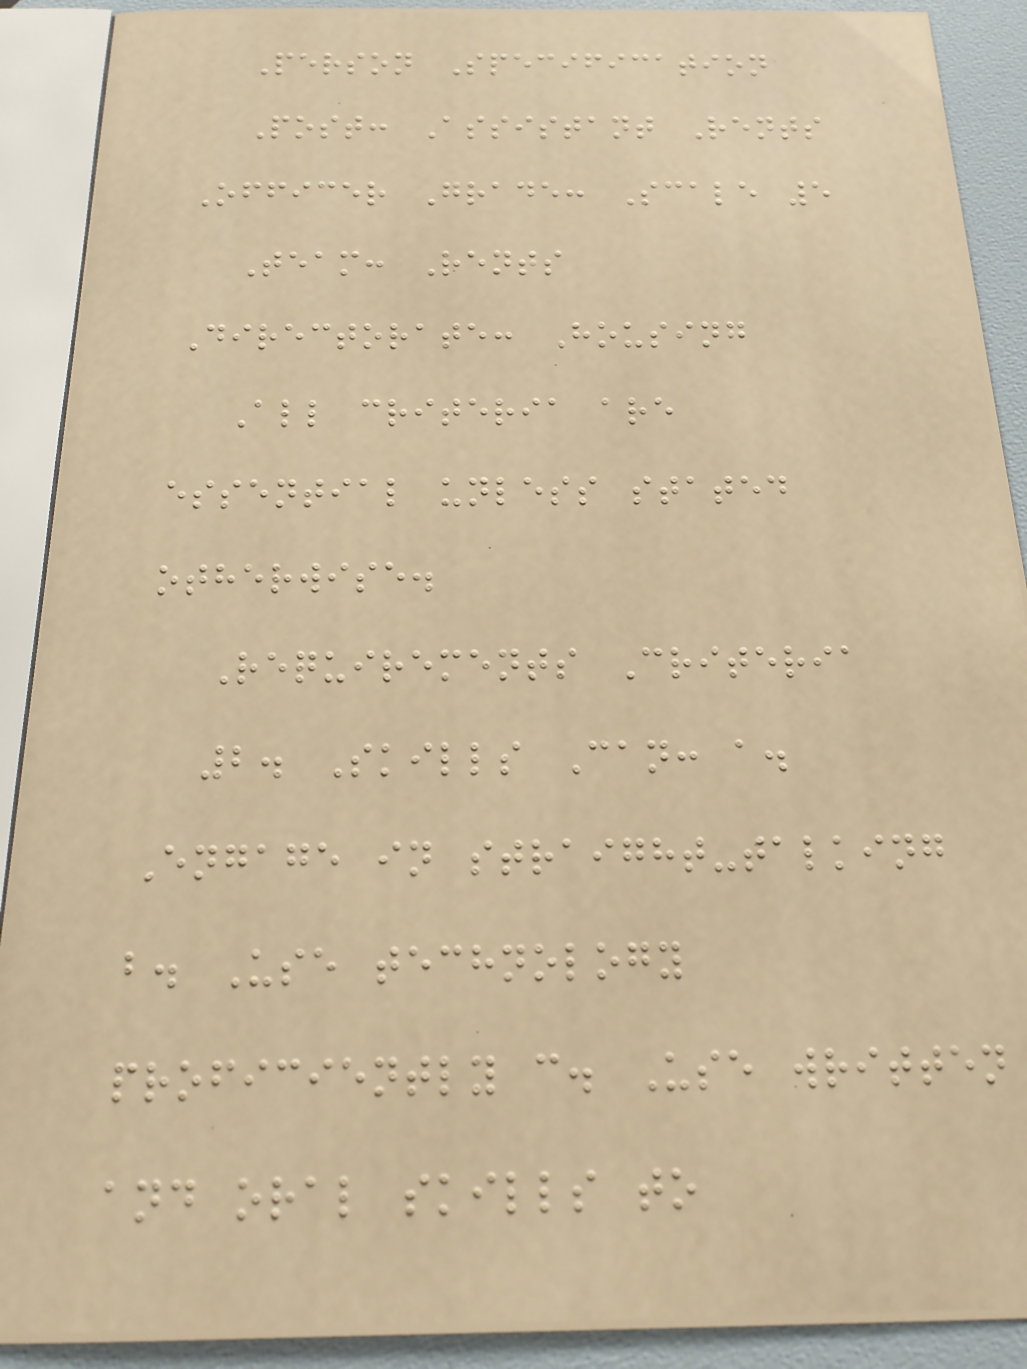Person Specification
Post: Assistant Rents
Officer Grade: Scale 5
Team: Rents
Directorate: Housing
All criteria are
essential unless stated
otherwise.
Requirements Criteria
2. Skills Can: a.
Engage in straight-talking
b. Use technology
proficiently c. Use written
and oral skills to
